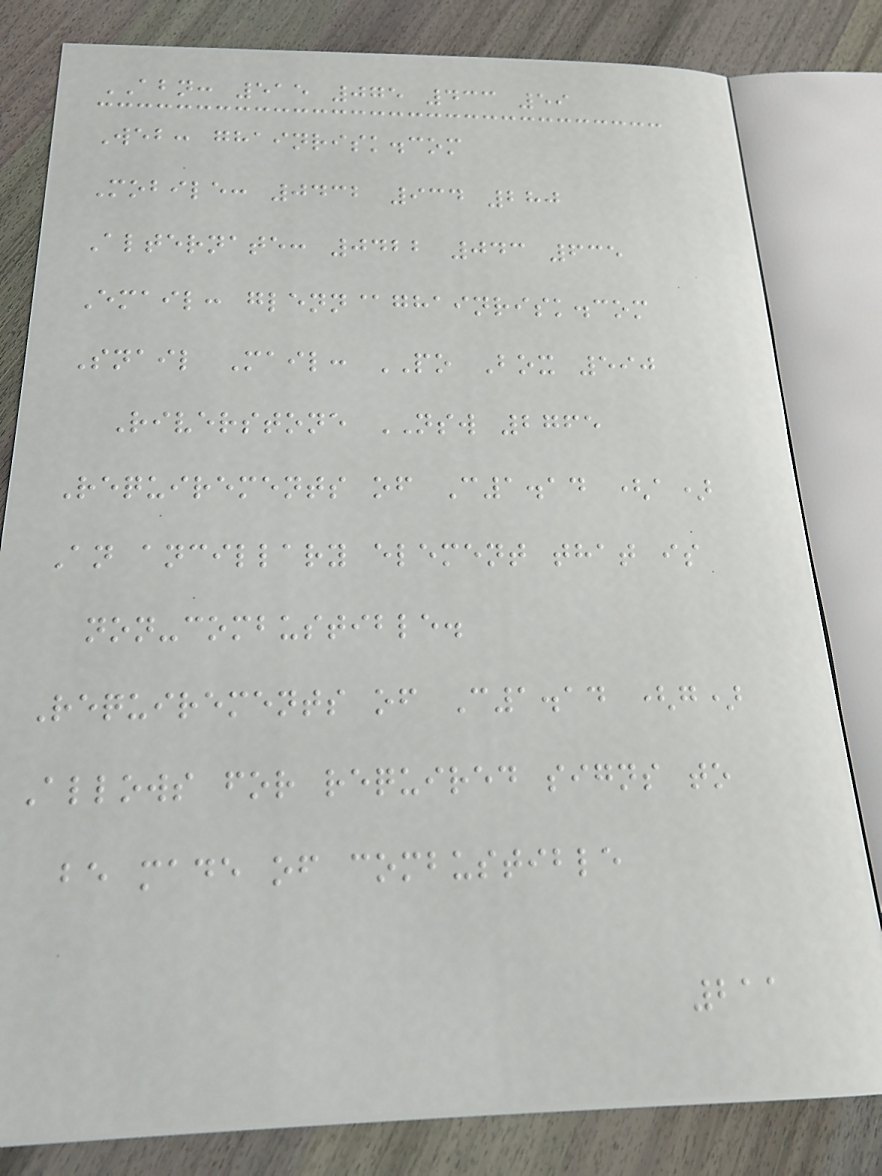ABN: 515 075 433 59
Web: ghainrisk.com
Mobile: 0432 934 280
Alternate: 0422 043 635
Email: glenn@ghainrisk.com
Snail Mail: PO Box 590
Riverstone NSW 2765
Requirements of C1.14 (a)
An ancillary element that is
non-combustible.
Requirements of C1.14 (g)
Allows for required signs to
be made of combustible
211
